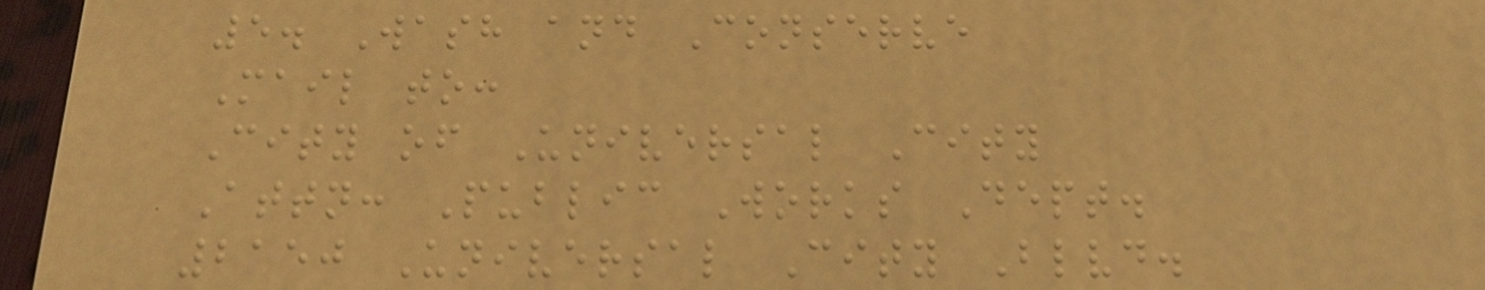5. Wash and Conserve
Mail to:
City of Universal City
Attn: Public Works Dept.
2150 Universal City Blvd.
